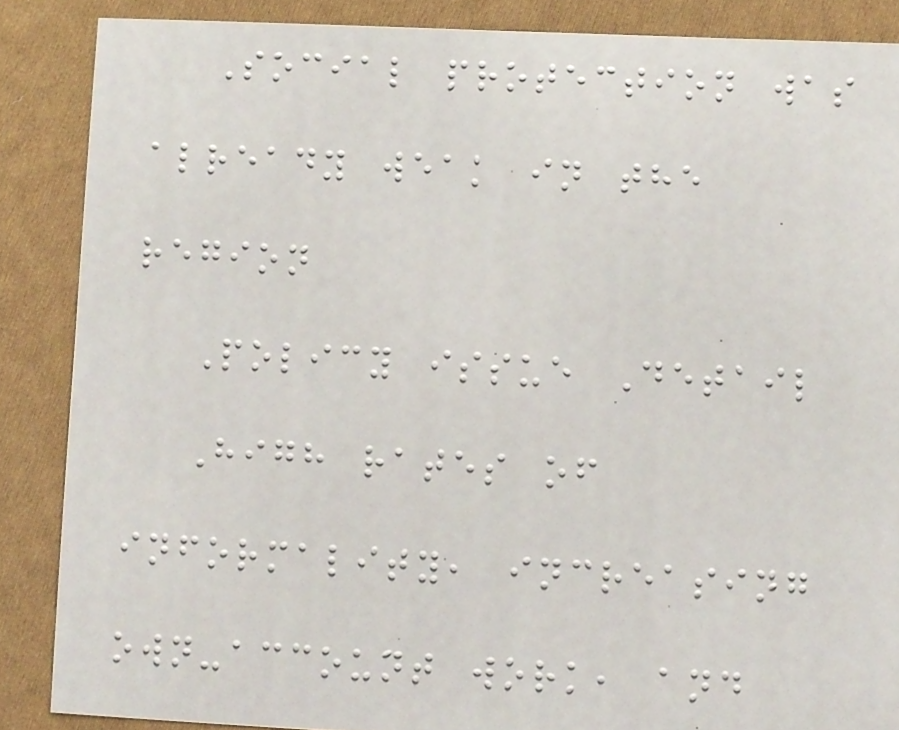Social protection was
already weak in the
region
Policy issue Detail
High rates of
informality, increasing
own-account work, and
